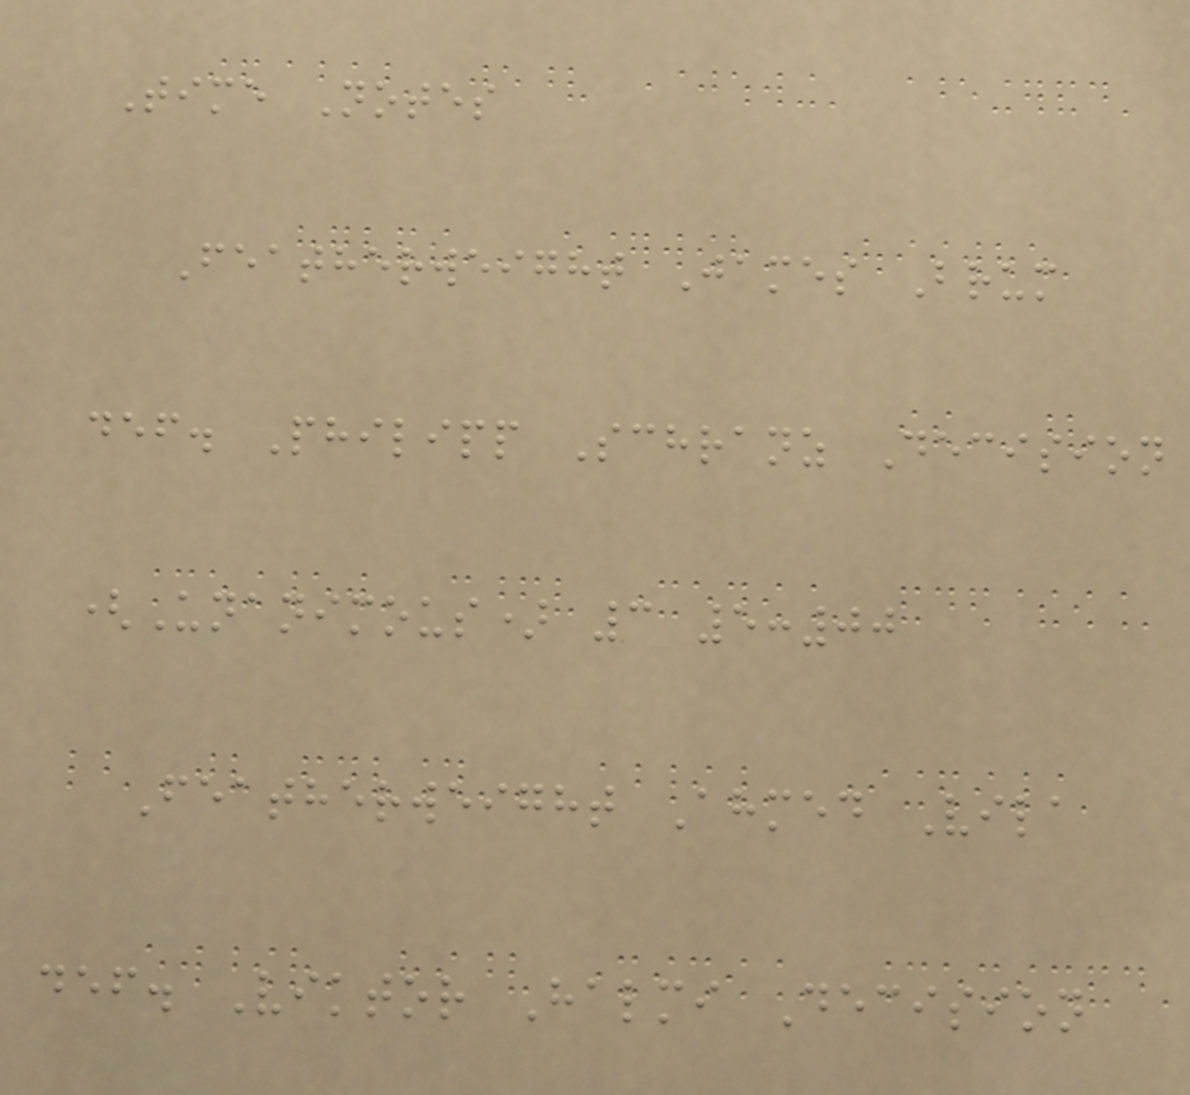Time Notes
Featherweight James Brum
def. Philipp Schranz Decision
(Unanimous) 3 5:00
Featherweight Ahmed Vila
def. Viktor Halmi Decision
